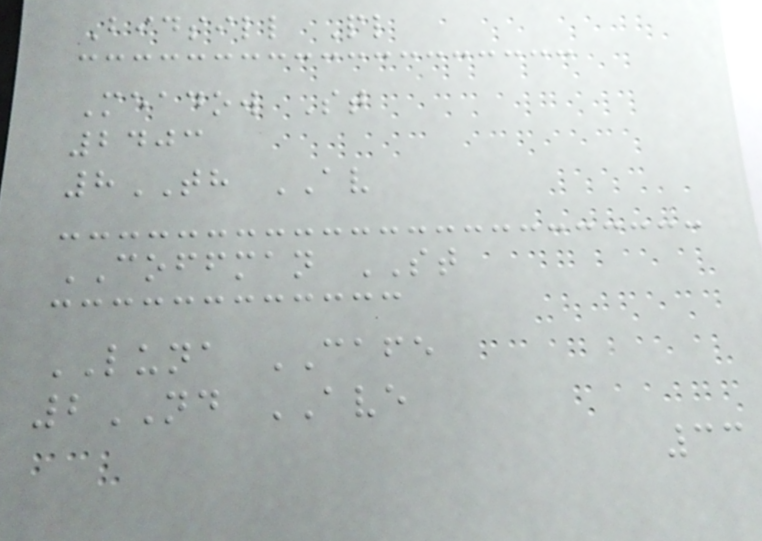Bidsill Pl
Meadow St
2403
8TH AV
COFFMAN ST
LUNA CAFE
2ND AVE
33
